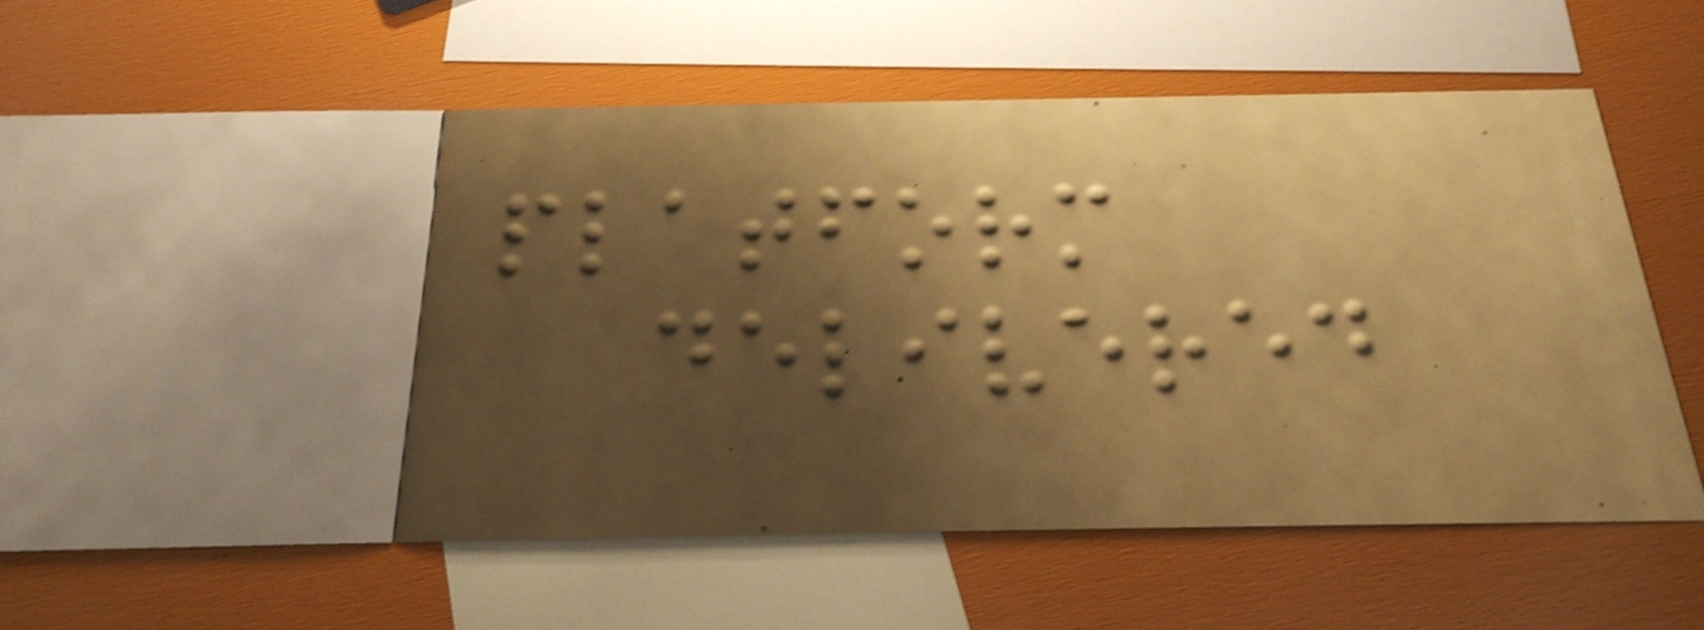platform
delivered
